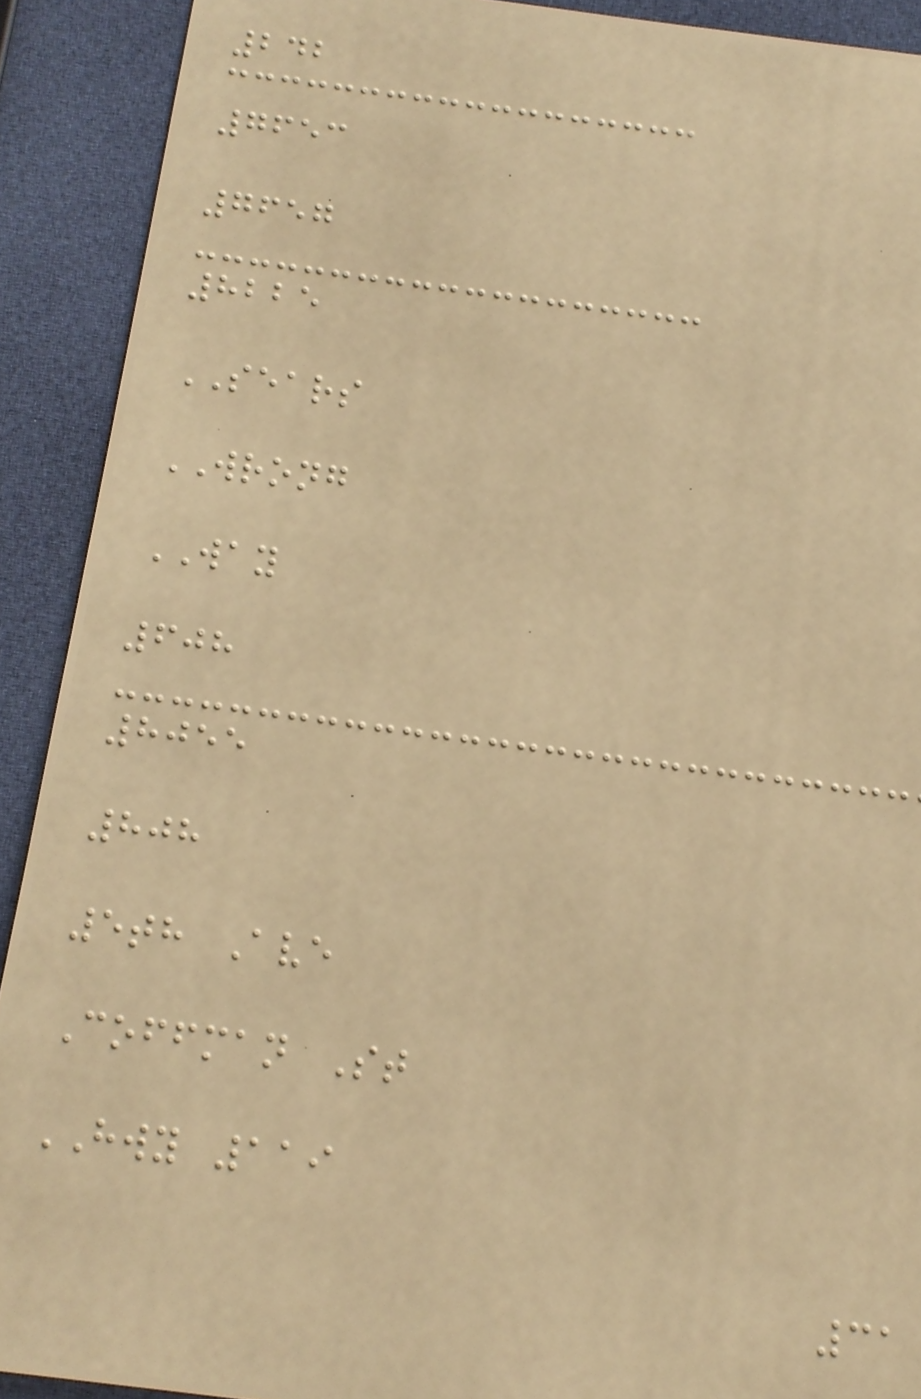242
7653
7657
8225
SEARS
WRONG
WAY
608
8055
808
5th Ave
Coffman St
HWY 119
31
